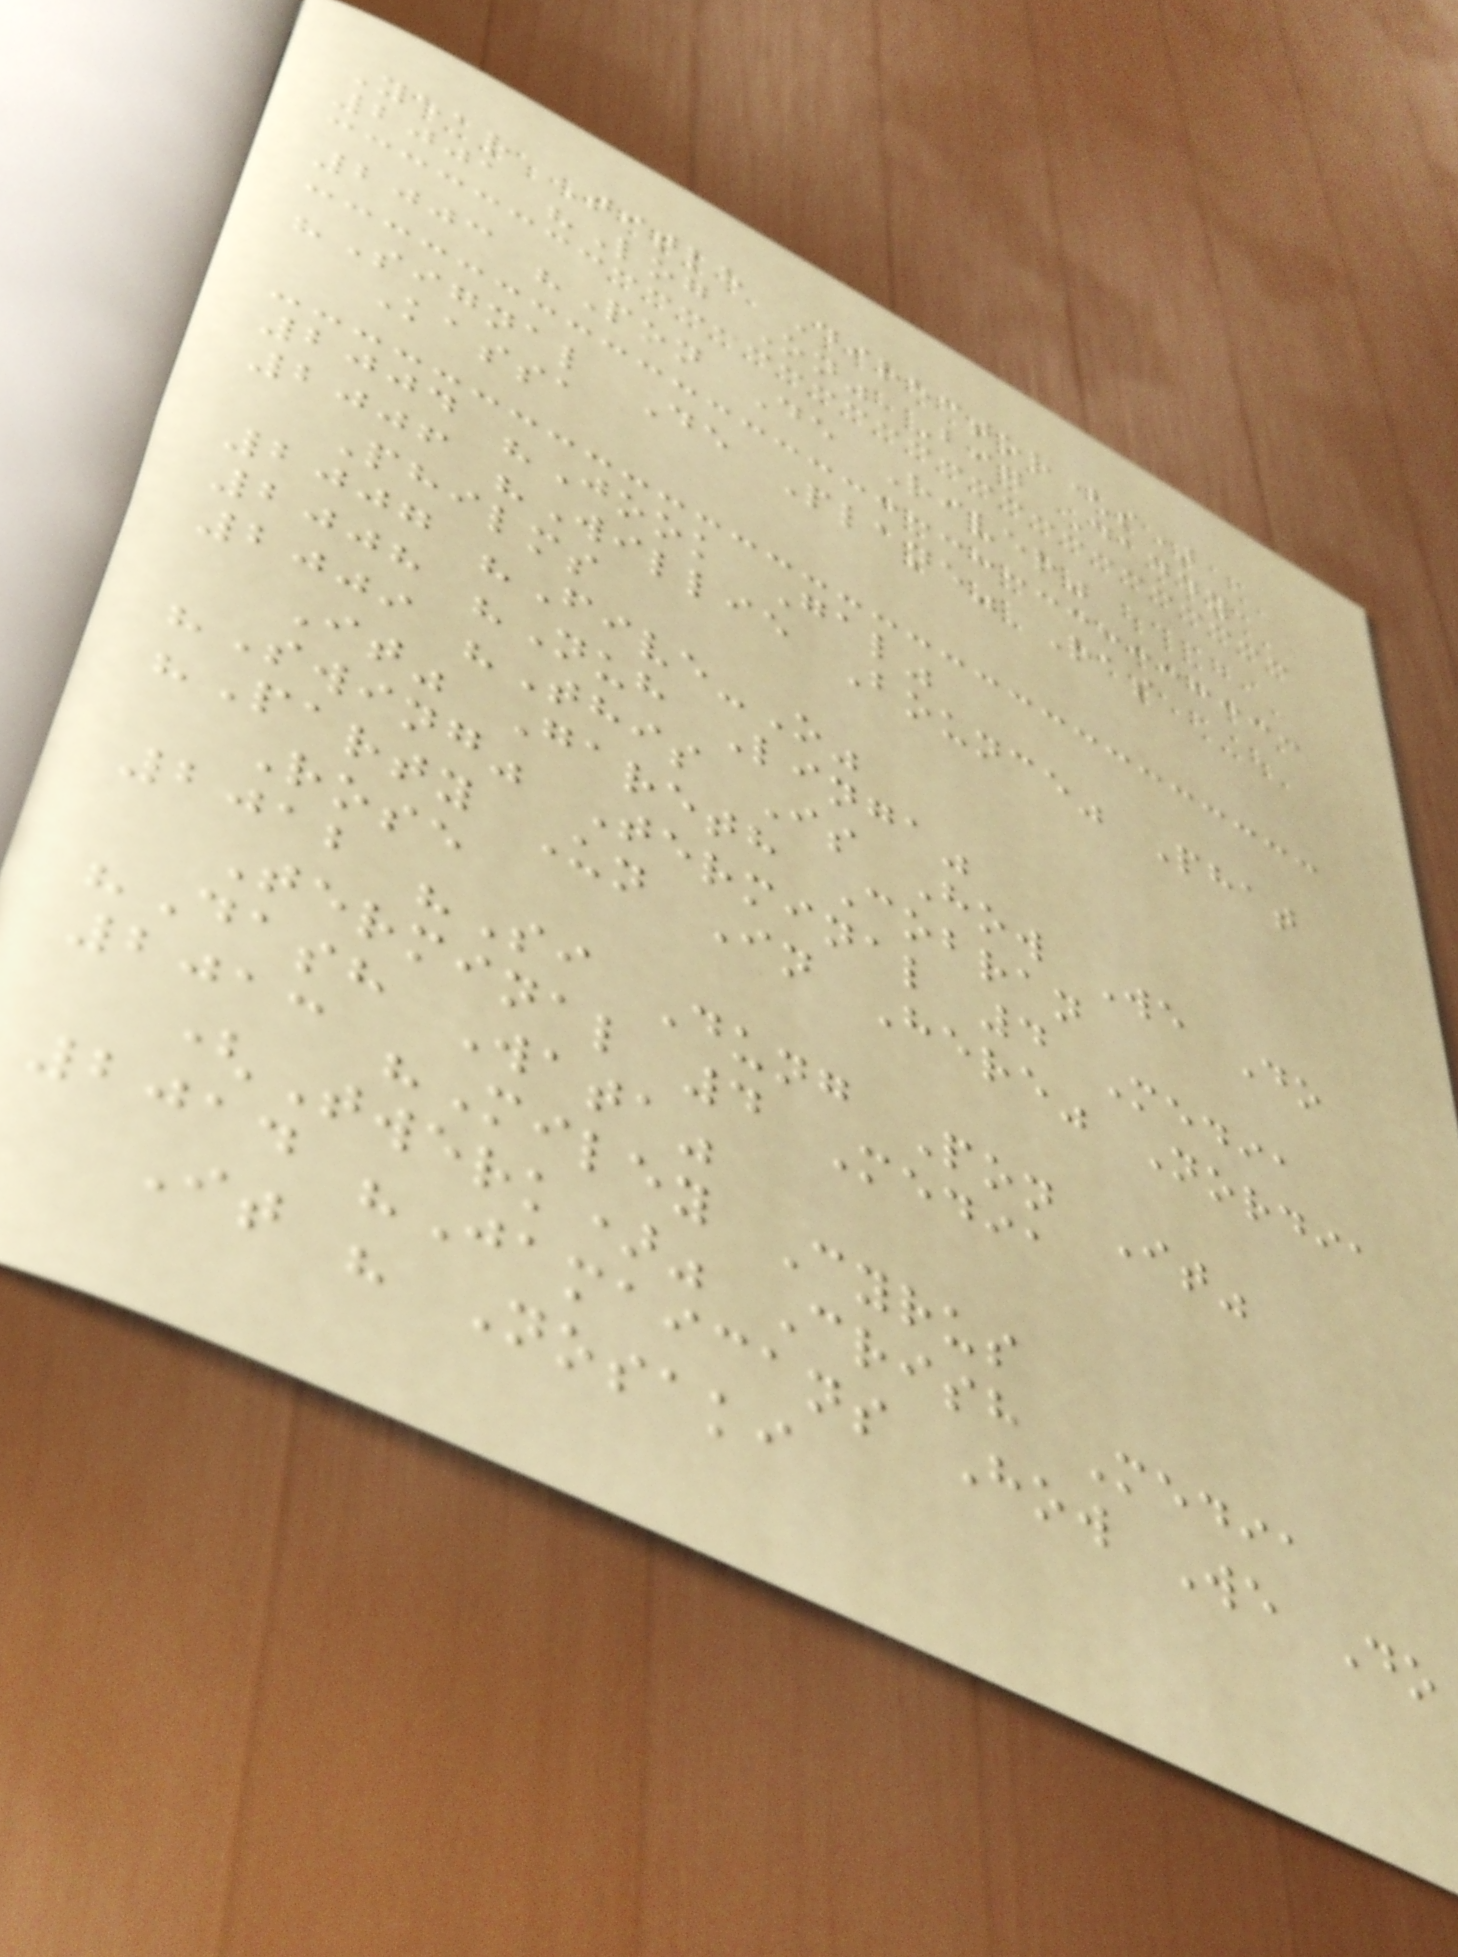Year Title Director(s)
2001 "Log On" Big Daddy
2003 "Pon De River"
"Signal De Plane" Ras
Kassa
2004 "Jook Gal"
2006 "Willie Bounce" Phat
Philms
2007 "Five-O"
2008 "Nuh Linga"
2009 "This Is How We Do
It" Gareth Cobran
"Swing" Terminal 4 Media
"Party Un In Here" Nordia
Rose
2012 "Si Dung Pon It"
Terminal 4 Media
"Dash Wata"
2013 "Miley Cyrus
(Twerk)" Crish Media
2014 "Jamaicans How We Do
It " Nosaki
